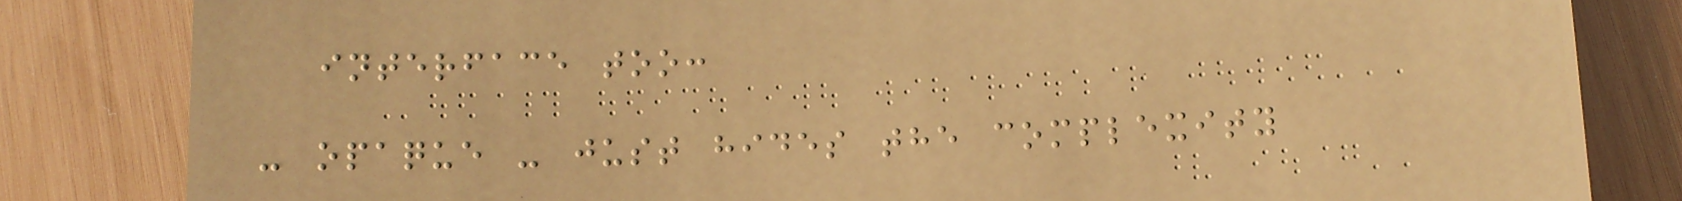interface too:
- opaque - just hides the complexity
